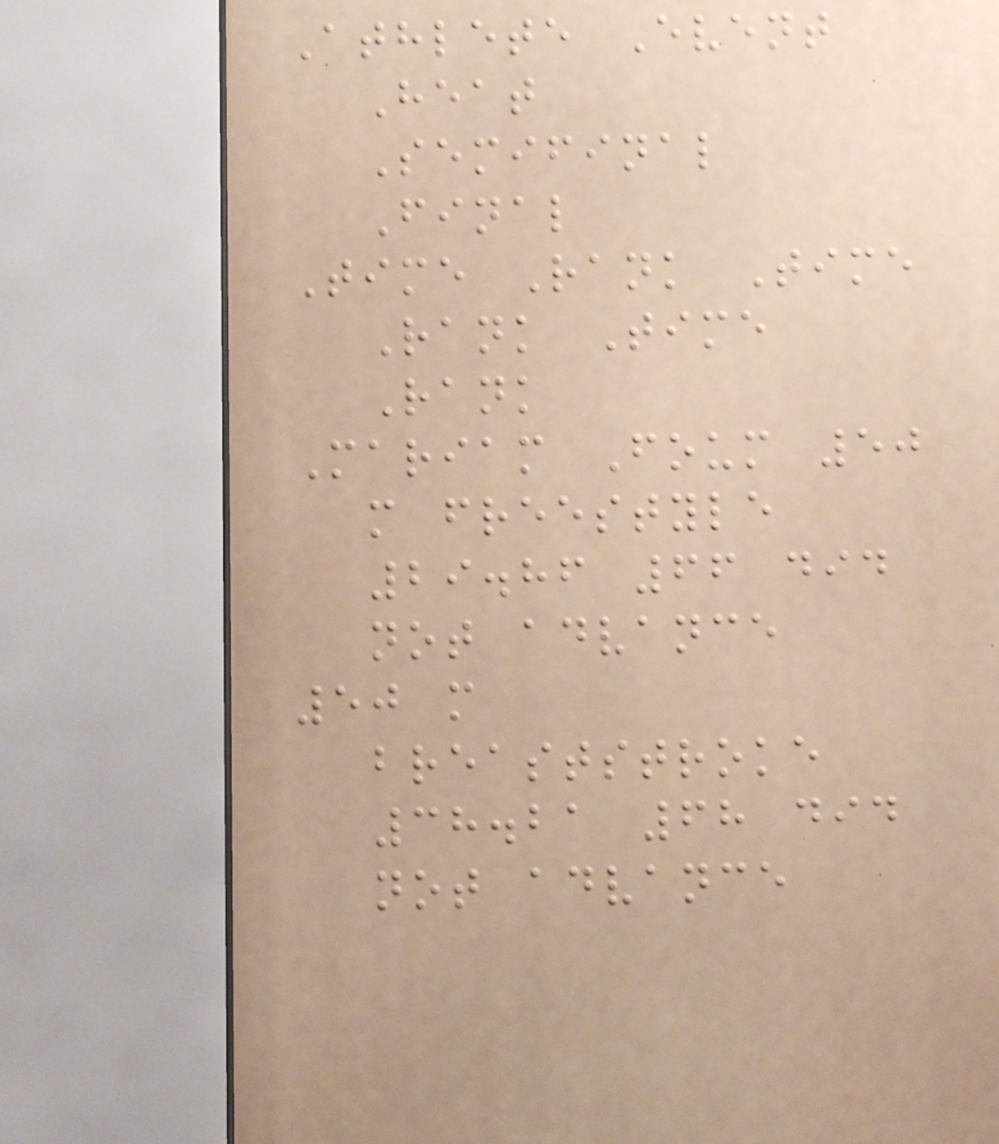Athlete Event
Heat
Semifinal
Final
Time Rank Time
Rank Time
Rank
Mariam Foum 50
m freestyle
29.86 66 did
not advance
50 m
breaststroke
38.21 68 did
not advance
